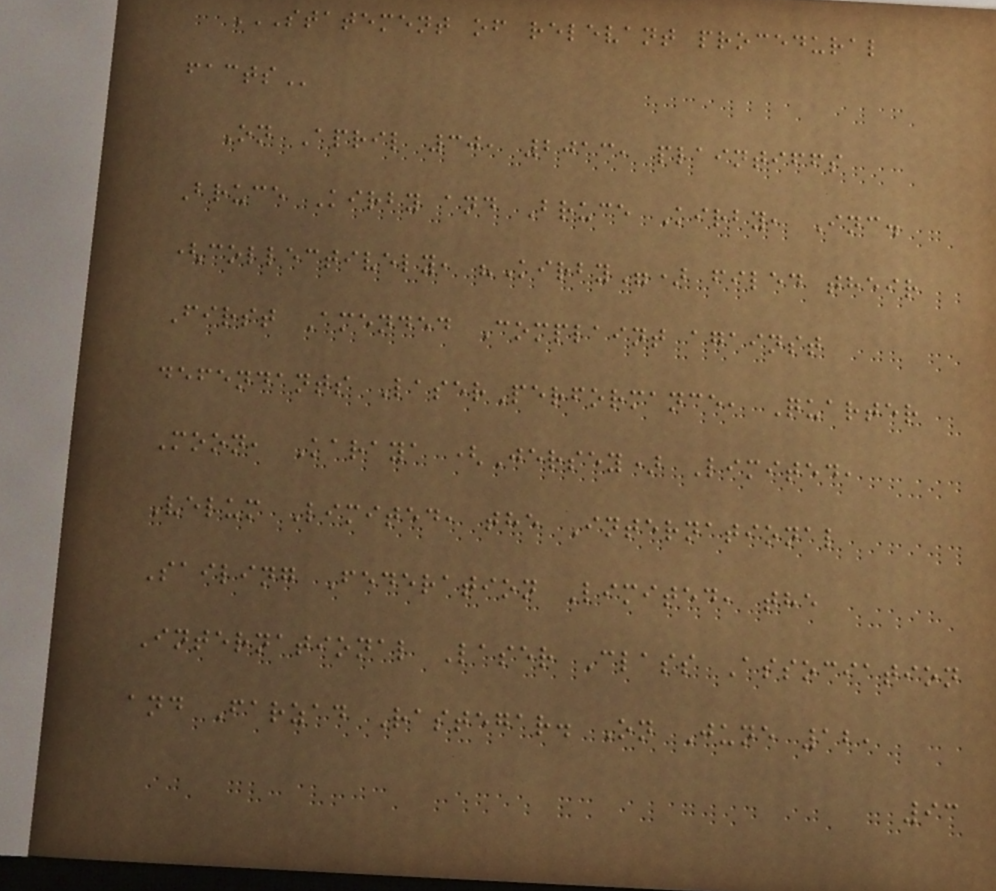STATEMENT OF RELEVANT PROCEDURAL
FACTS
On April 30, 2013, plaintiffs
Bruce Kirby and Bruce Kirby, Inc.
(collectively, "Kirby") filed their
First Amended Complaint against
defendants LaserPerformance, Quarter
Moon, Karaya (Jersey) Limited,
Velum Limited, the International
Sailing Federation Limited, the
International Laser Class Association
and Farzad Rastegar. On June 12,
93
